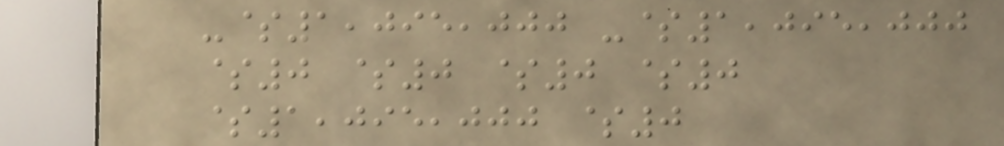-$1,095,000 -$1,095,000
$0 $0 $0 $0
$1,095,000 $0
